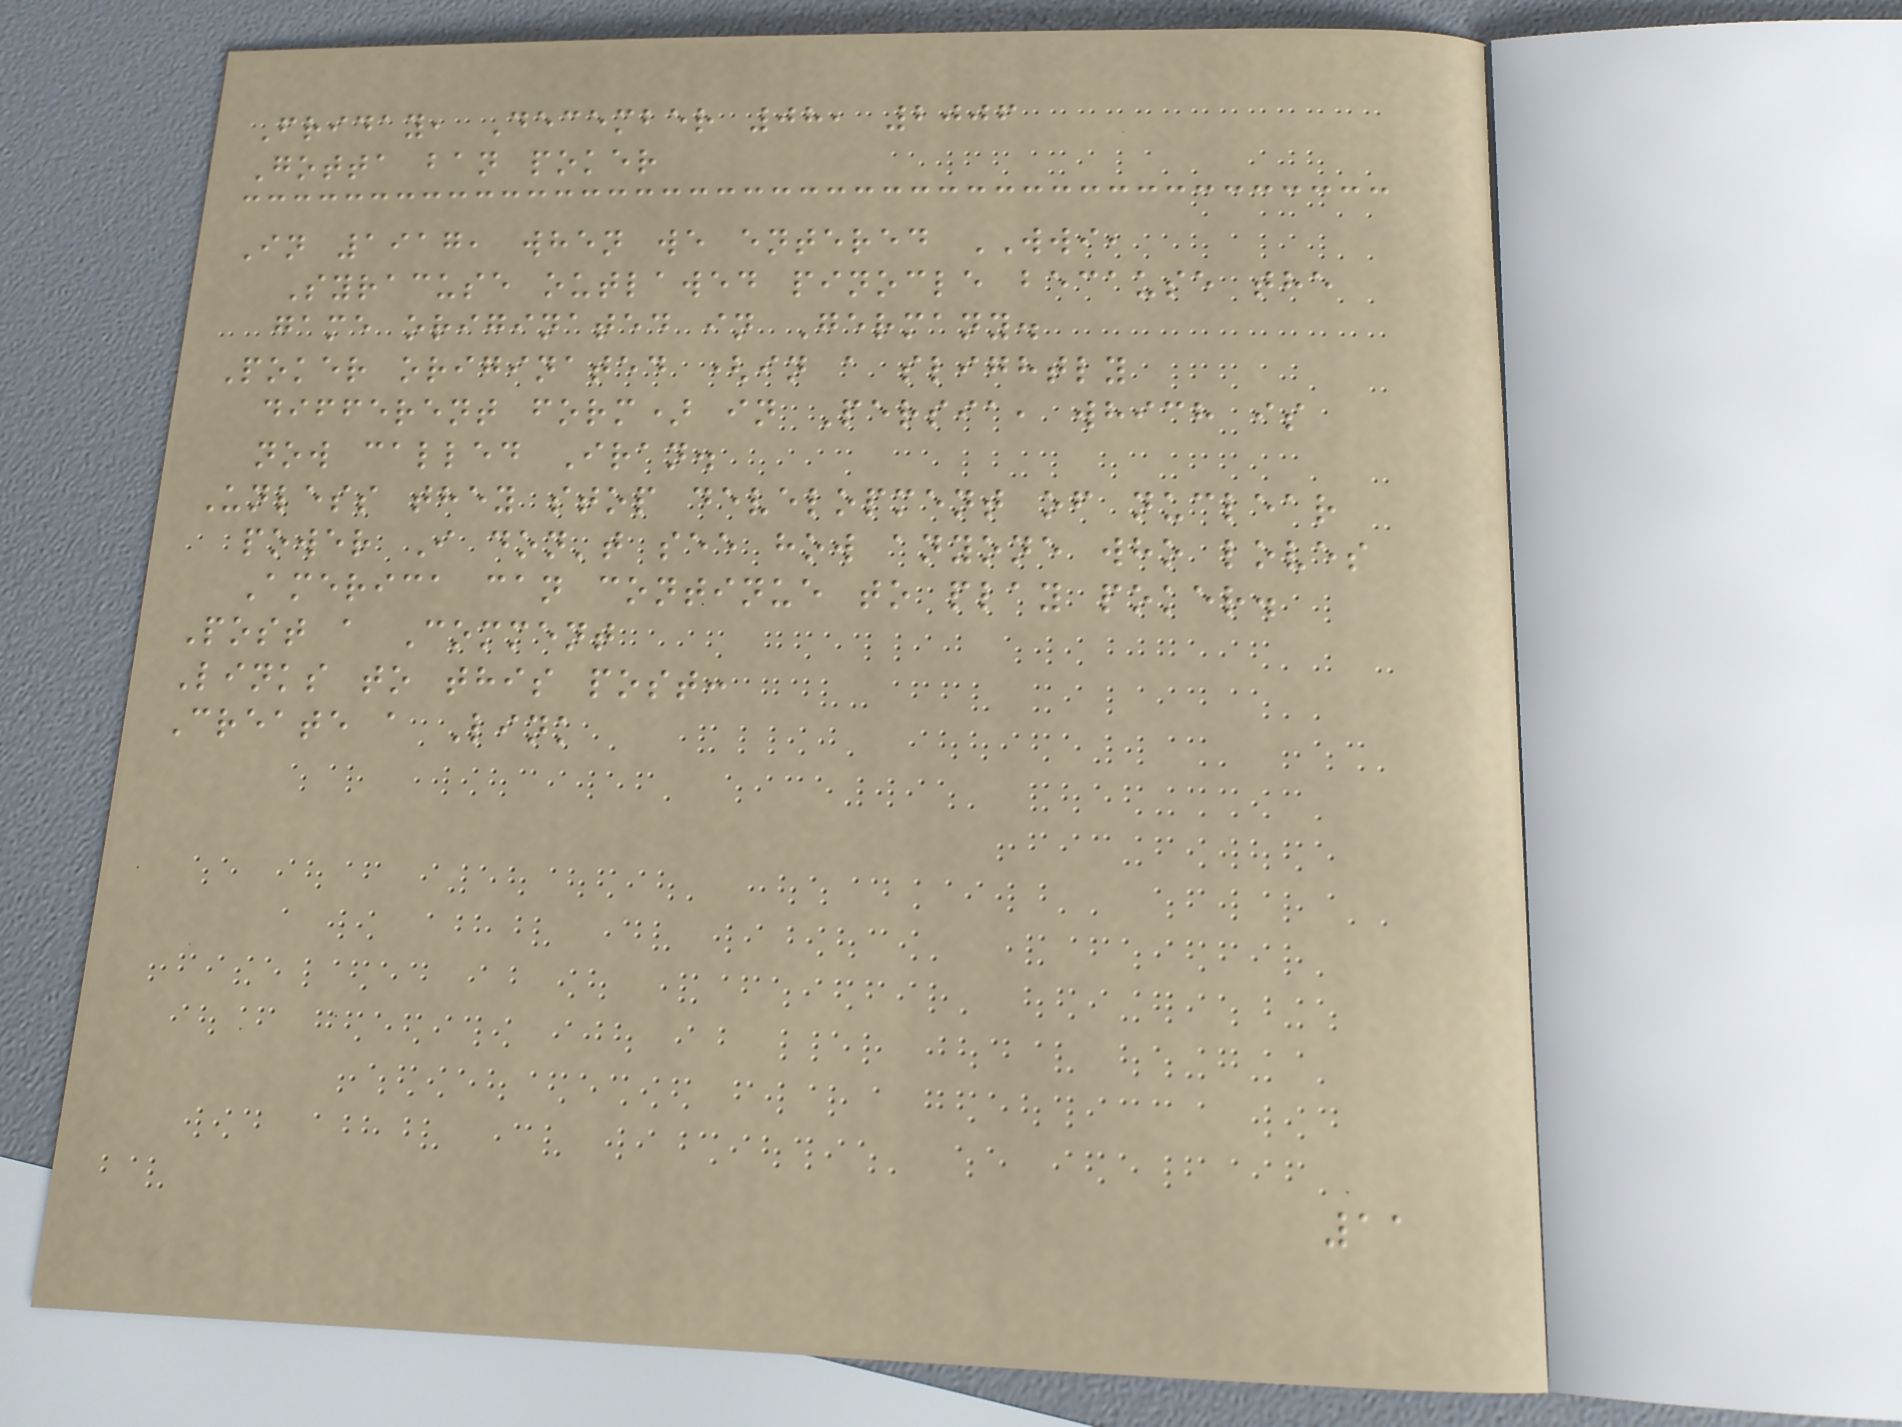Friday, December 08, 2006
Gotta ban poker
In 1917, when we entered WWI,
Syracuse outlawed pinocle because the
game originated in Germany.
Poker originated (in a slightly
different form) in Persia, which is
now called Iran.
Unless they stop development of nuclear
power I don't see how anyone who loves
America can continue to play poker.
Post a Comment
Links to this post:
Create a Link
11
